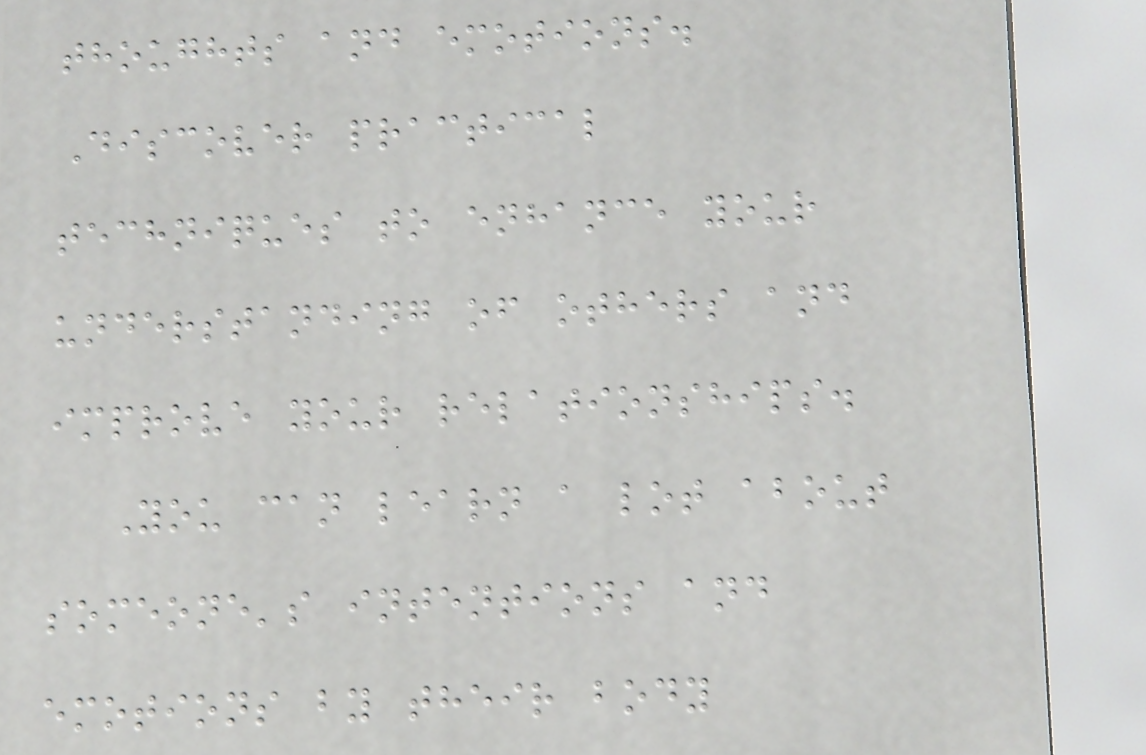thoughts and emotions.
Discover practical
techniques to enhance your
understanding of others and
improve your relationships.
You can learn a lot about
someone's intentions and
emotions by their body
